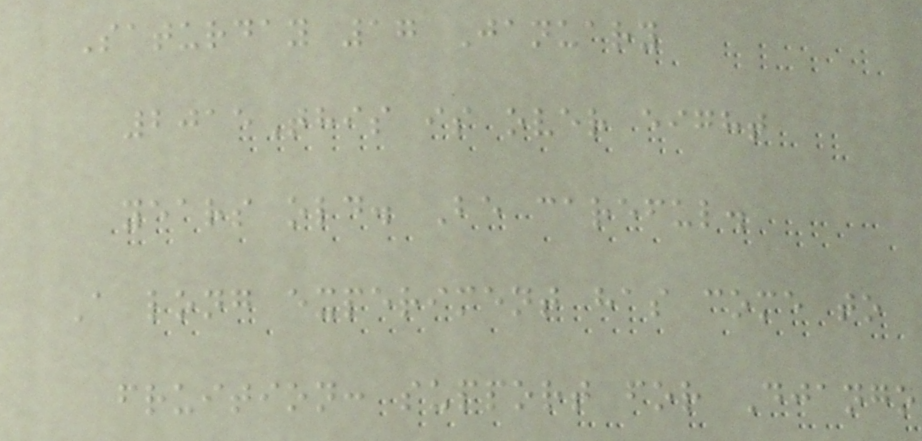Saturday 17 January
2015This is over eight
years old. Be careful.
A long experiment has come to
fruition: support for Django
